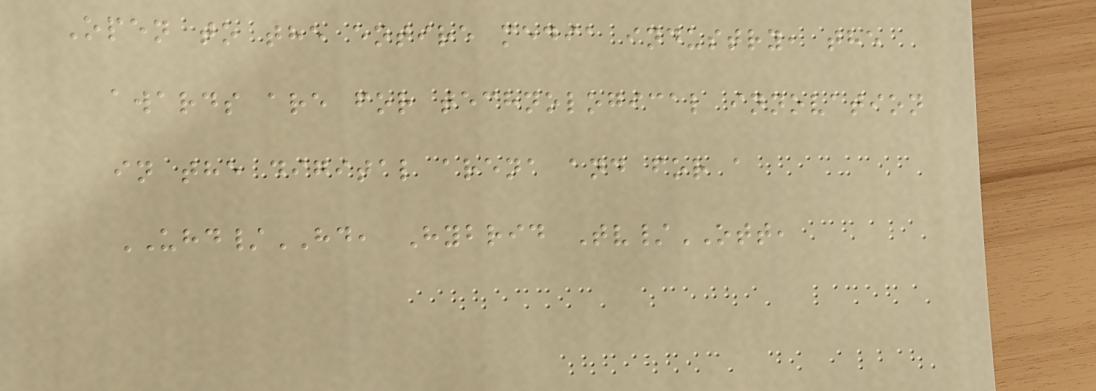Open to the entire media industry, the
awards are for technological innovation
in the digital arena and for a
UHD/HD, Hybrid Tv/OTT,
